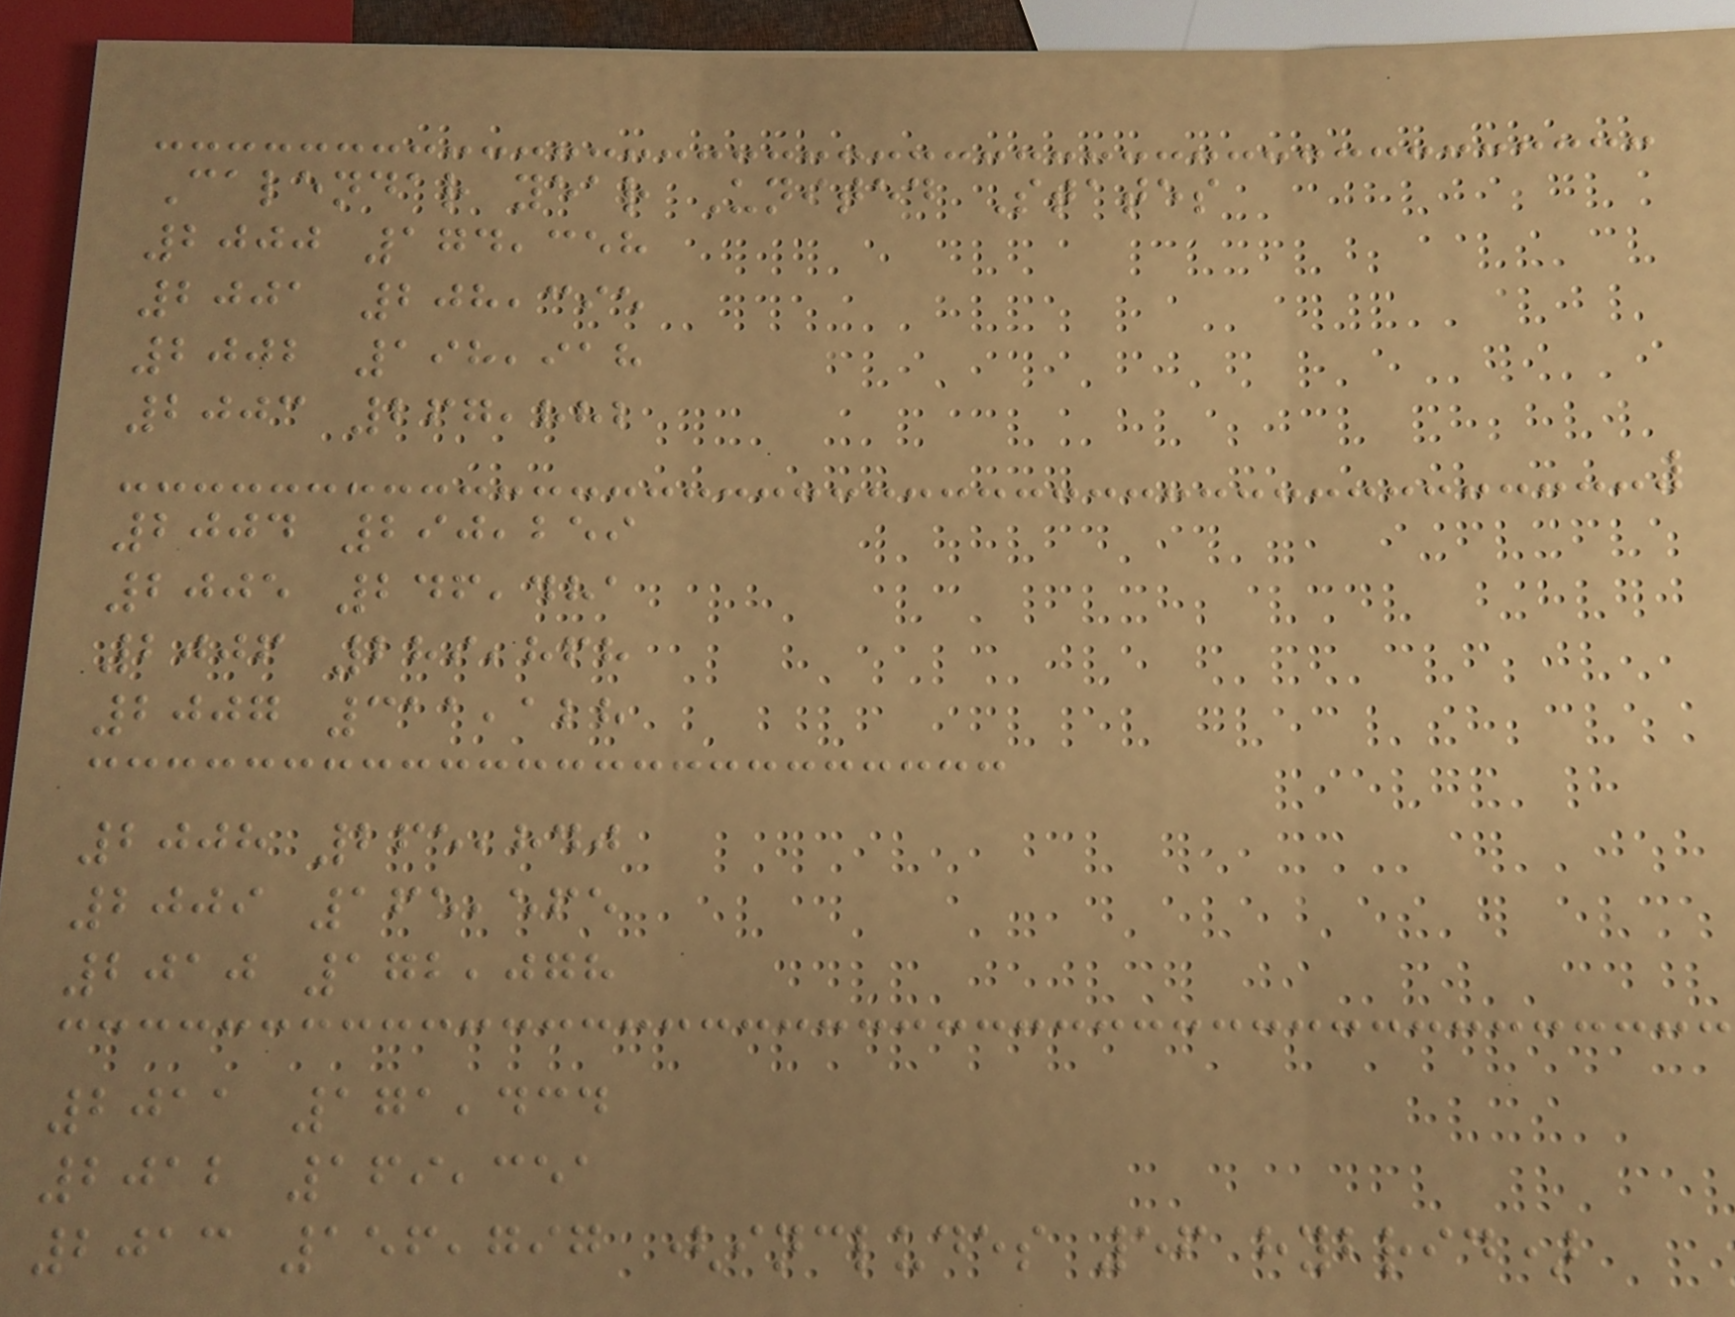Calendar year United States
2000 174,358
2001 208,395
2002 198,918
2003 267,882
2004 290,259
2005 246,481
2006 289,868
2007 311,128
2008 265,840
2009 165,565
2010 172,078
2011 171,434
2012 169,351
2013 156,797 (includes 56 hybrid)
